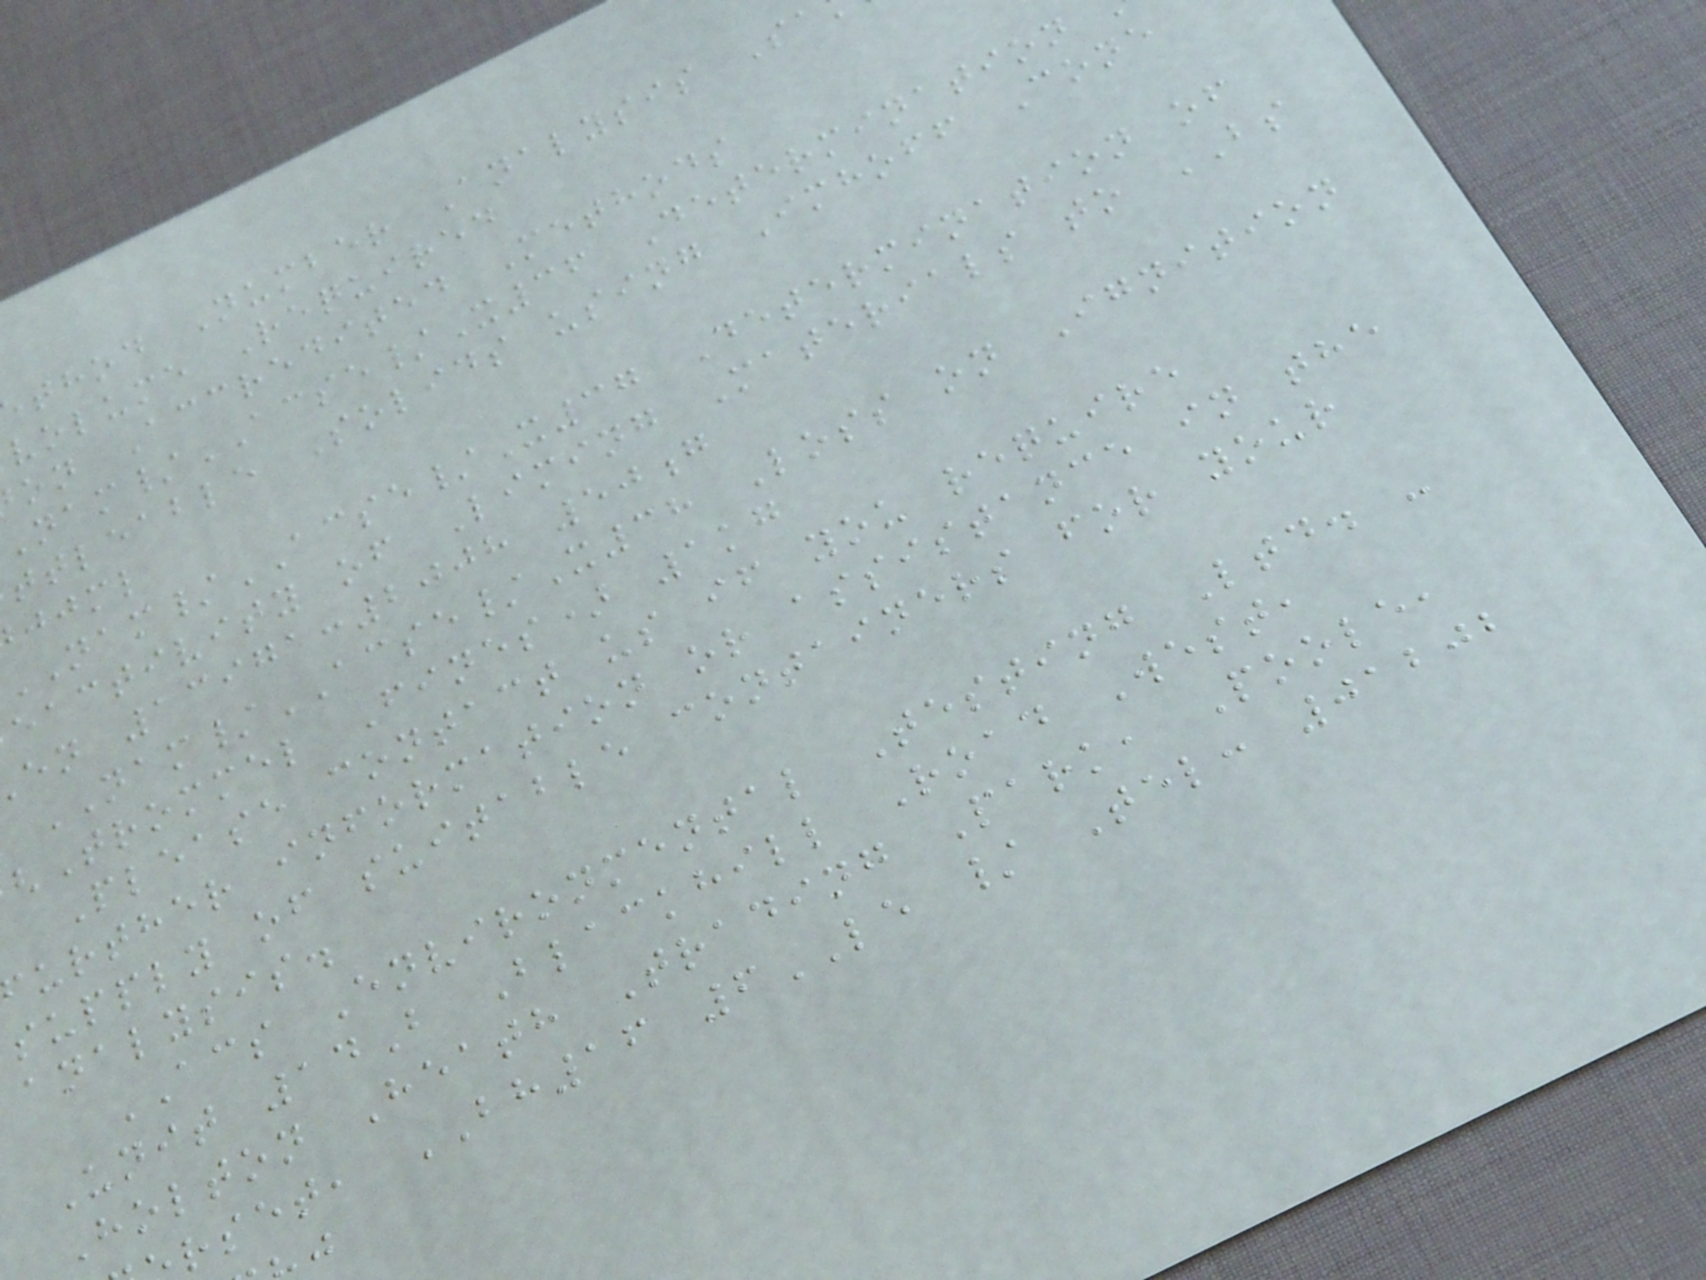thod Number Analysis Sa
volume Required
on Accredited Methods
/ACSE/X36 Determination
ttleable Solids using Imhoff Cone
jjml
/ACSE/X37 Determination of
eactivity of Liming Materials to BS
en 13971:2008 50g
NAM/ACSE/X38 Loss on Ignition
Trommel Fines) 1kg
Please contact us if you require
urther information or assistance in the
supply of suitable containers for your
analysis.
ACS Environmental Testing Ltd. -
Unit 14B Blackhill Road West,
Holton Heath Trading Park, Poole,
rset, BH16 6LE / Tel: 01202
